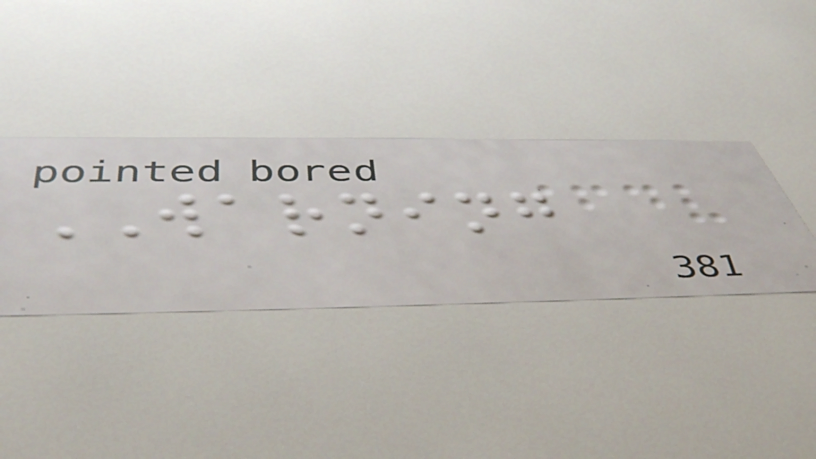WARNING
